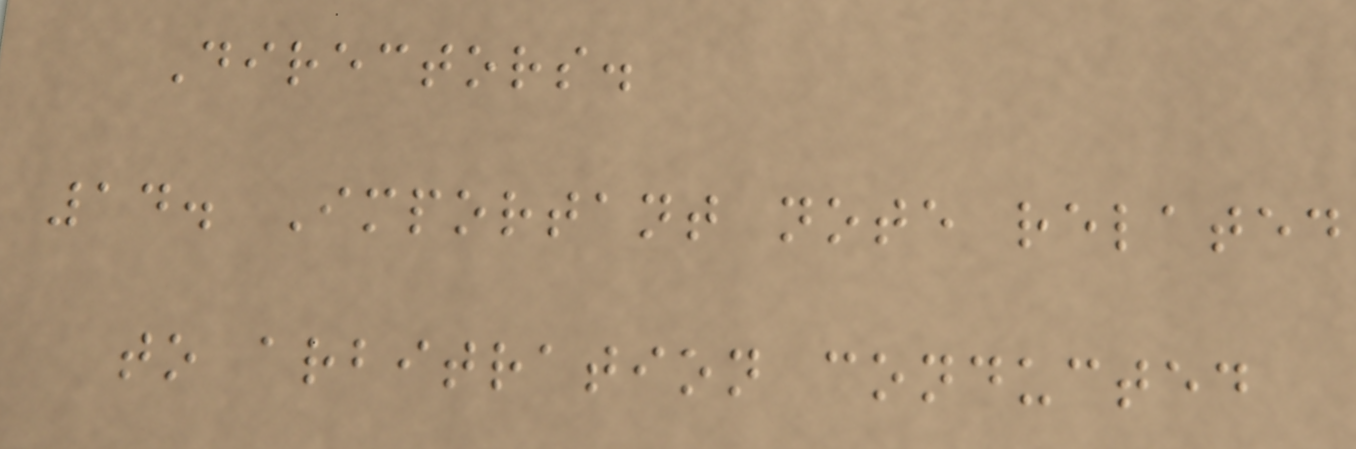Directors.
14. Important note related
to arbitration conducted
